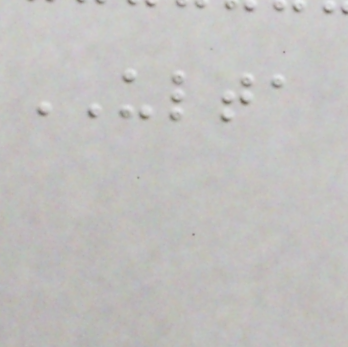ULTA
